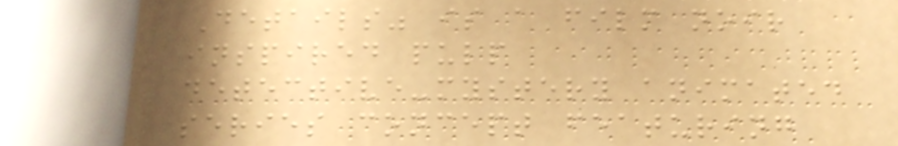Details" is a film noir
inspired pulp
detective-mystery animated
series concept featuring
